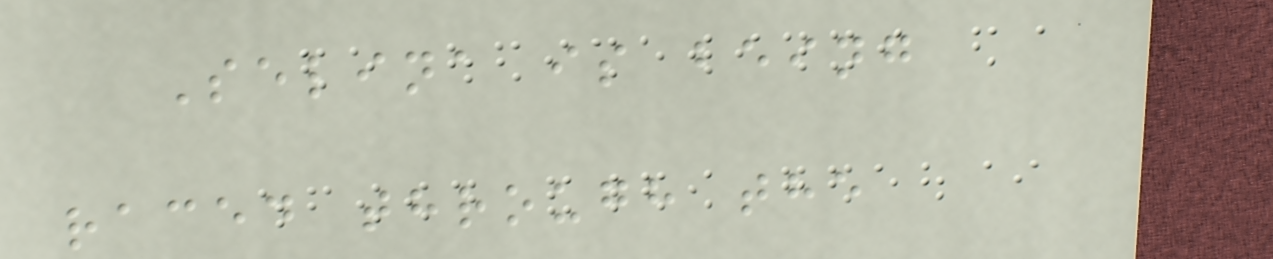Selina is being
raced through the
